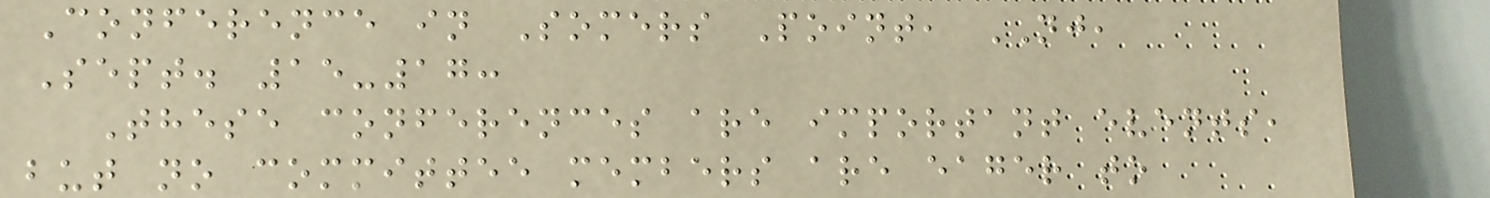Conference in Somers Point, NJ,
Sept. 15-17:
These conferences are important events,
but no committee members are eager to
